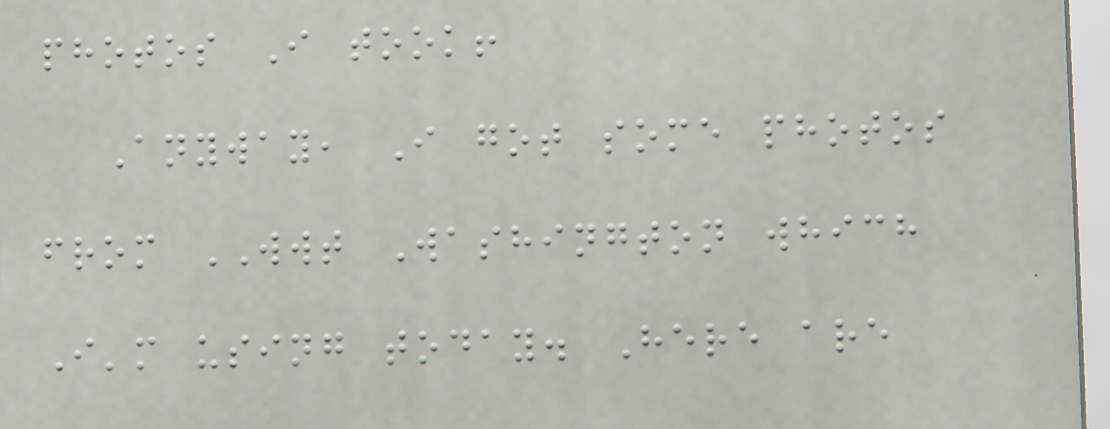photos I took!
Anyway, I got some photos
from WWT Washington which
I'm using today. Here are
